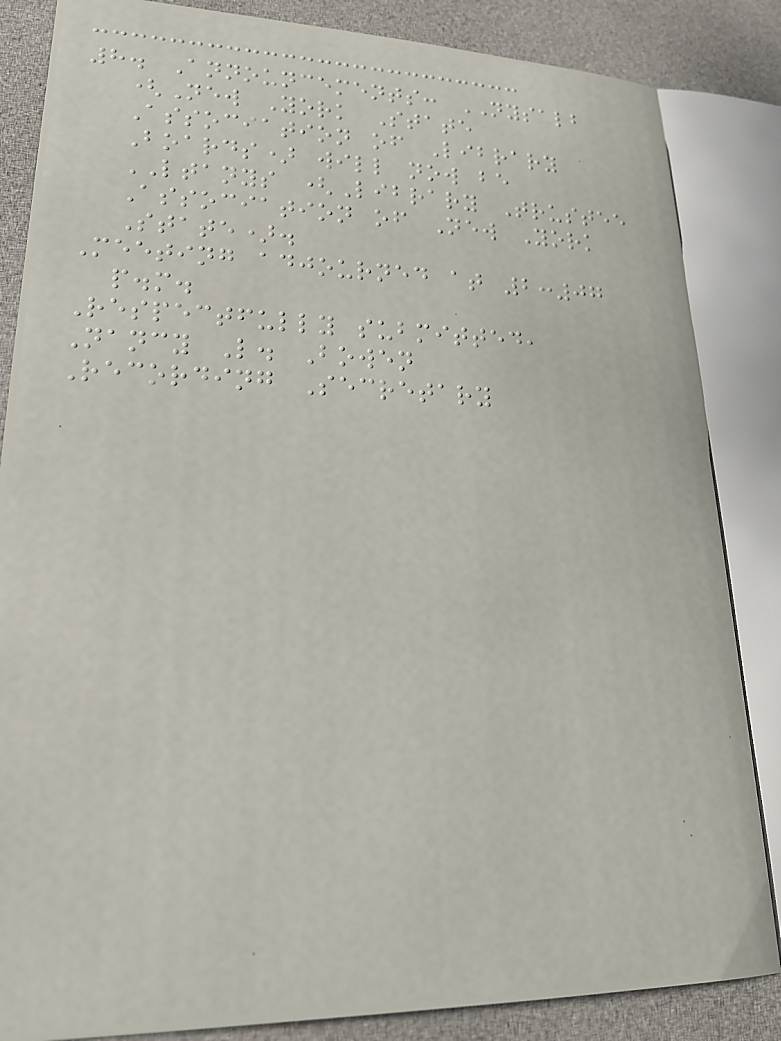8. Announcements: NYSALB
(New York State
Association of Library
Boards) will now be
LTANYS (Library Trustee
Association of New York
State).
Meeting adjourned at 2:07
p.m.
Respectfully submitted,
Nancy L. Bowen
Recording Secretary
